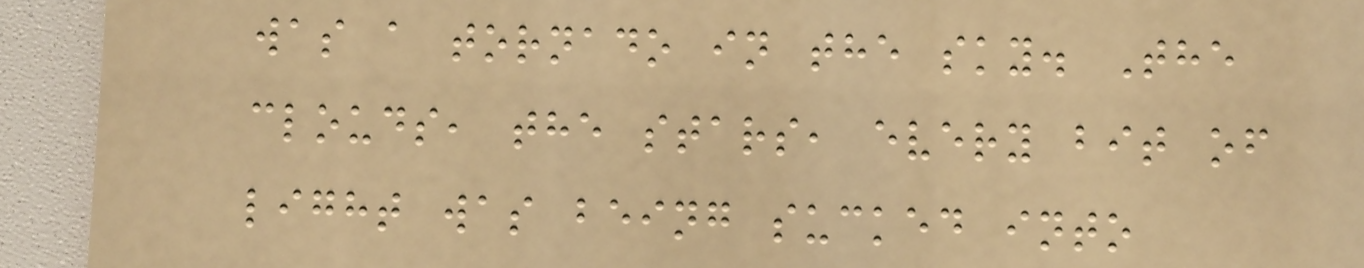was a tornado in the sky. The
clouds, the stars, every bit of
light was being sucked into
